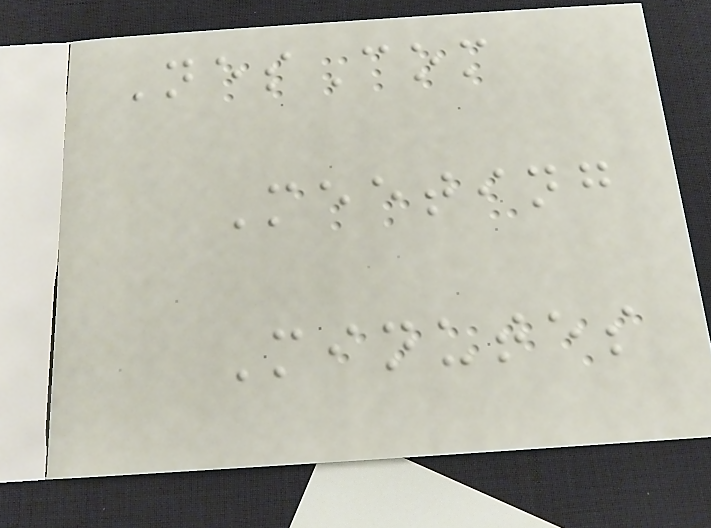NesCom
Meeting
Minutes
